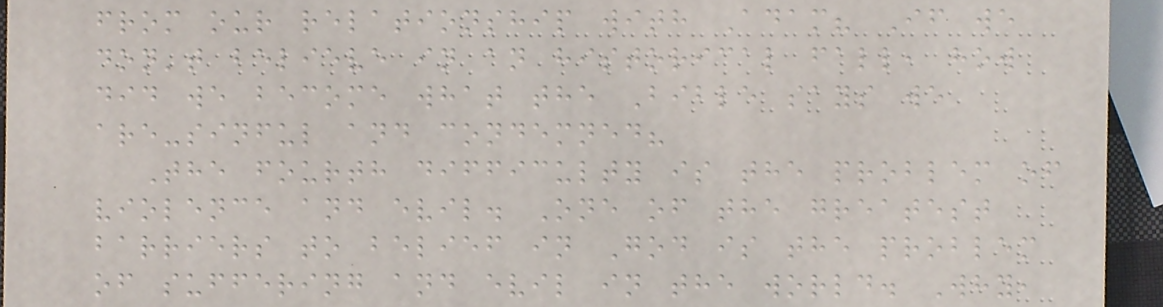from our relationship with Adam? If we
don't believe in an historical fall, how
did we become what the Bible says we
are-sinful and condemned?
The fourth difficulty is the problem of
violence and evil. One of the greatest
barriers to belief in God is the problem
of suffering and evil in the world. Why,
